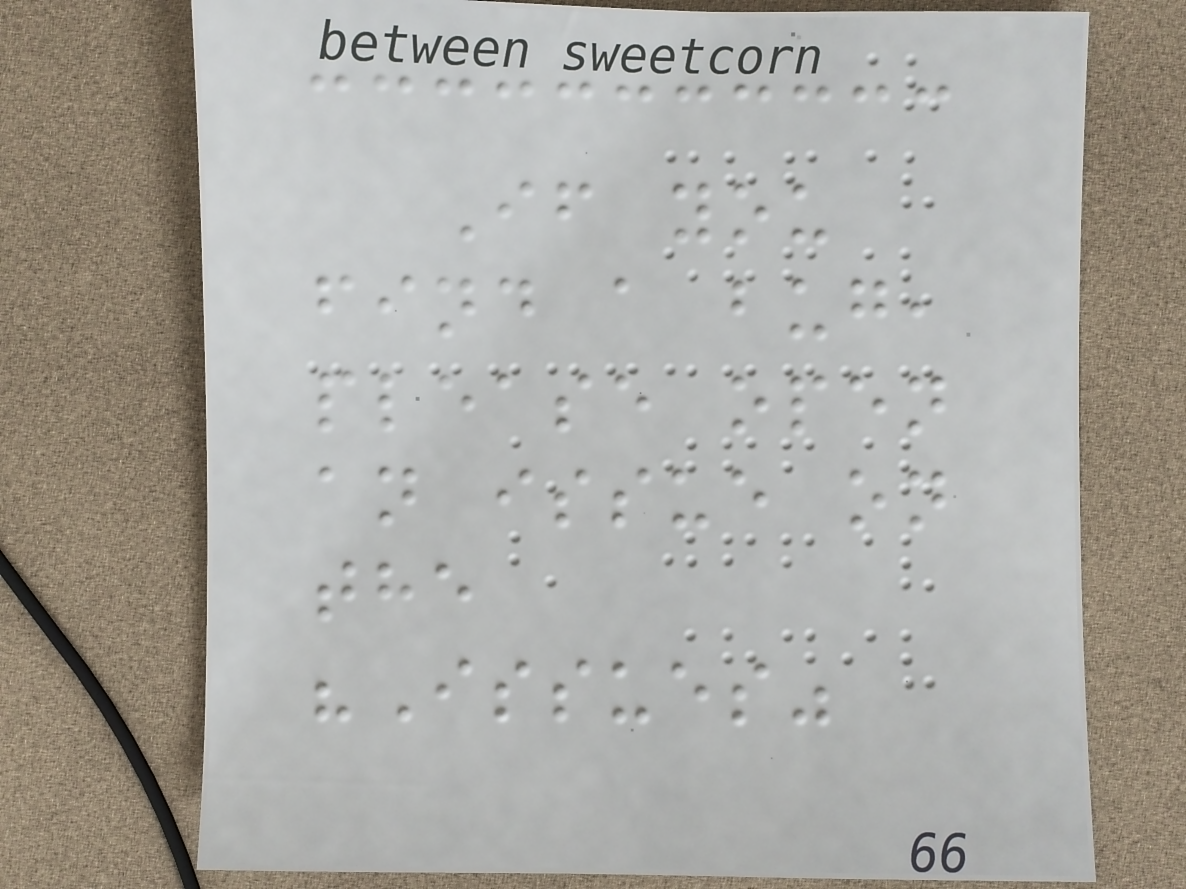If you
find a bug,
please open
an issue on
the
"Issues"
